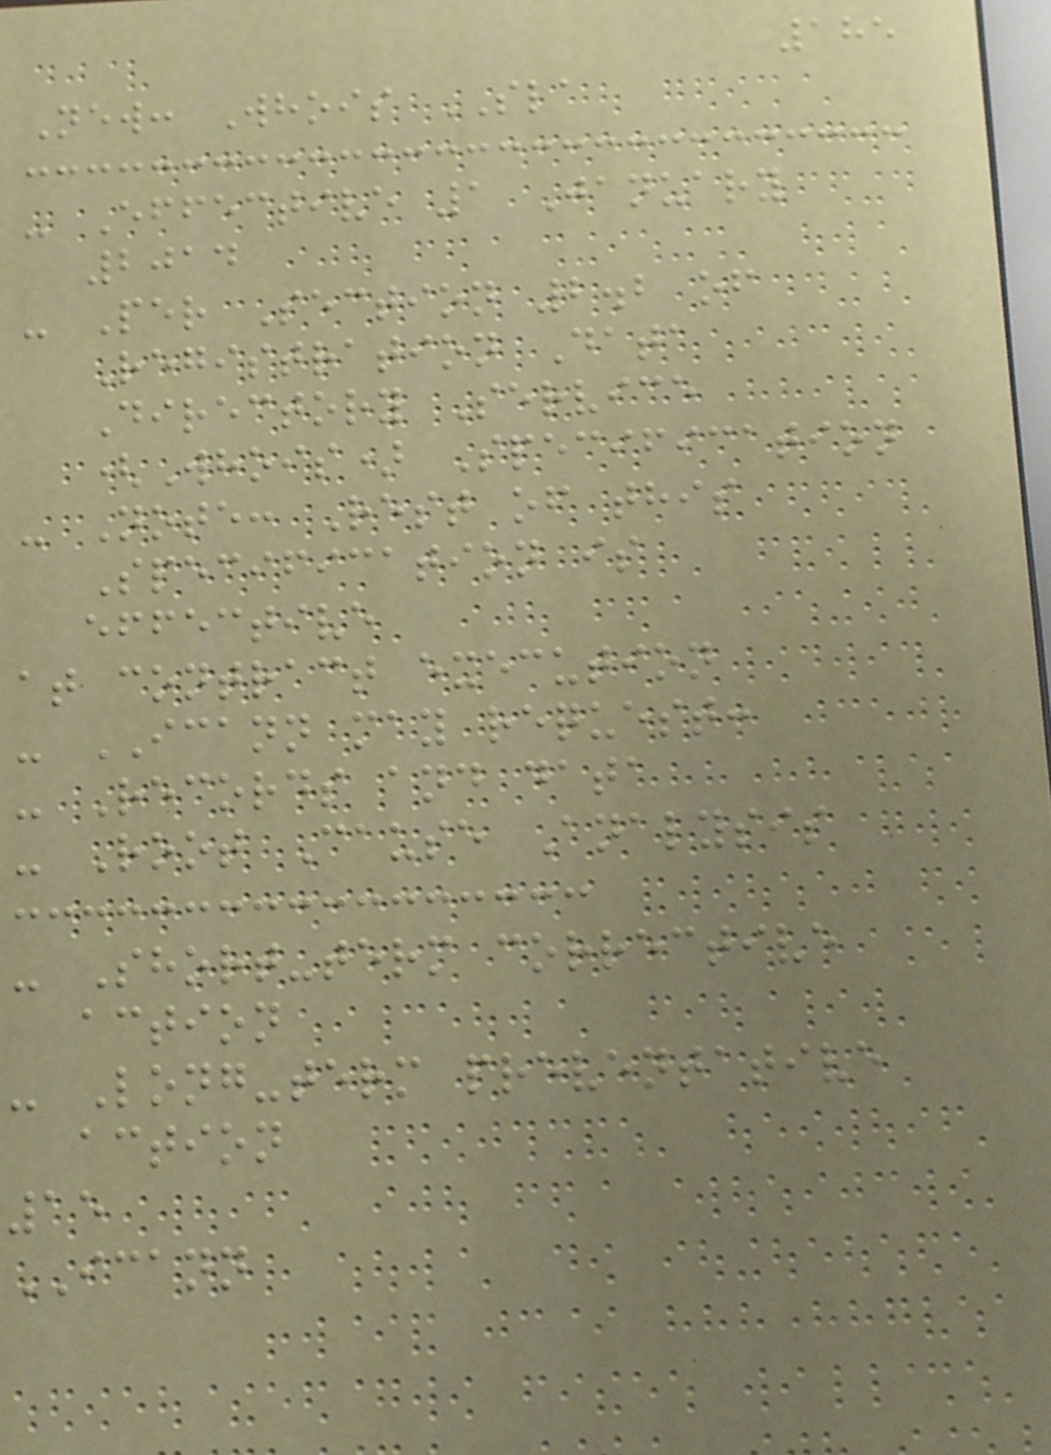185
New: Whois SLA
- Effective 1 January
2014
- Per Section 2.2 of
Registration Data
Directory Service
(Whois) Specification
- Note: Rest of this
Specification is
effective
at contract execution
- ICANN may request:
- Records and data
- Root Cause Analysis
- Short-term corrective
action
- Long-term preventative
action
15
ICANN
